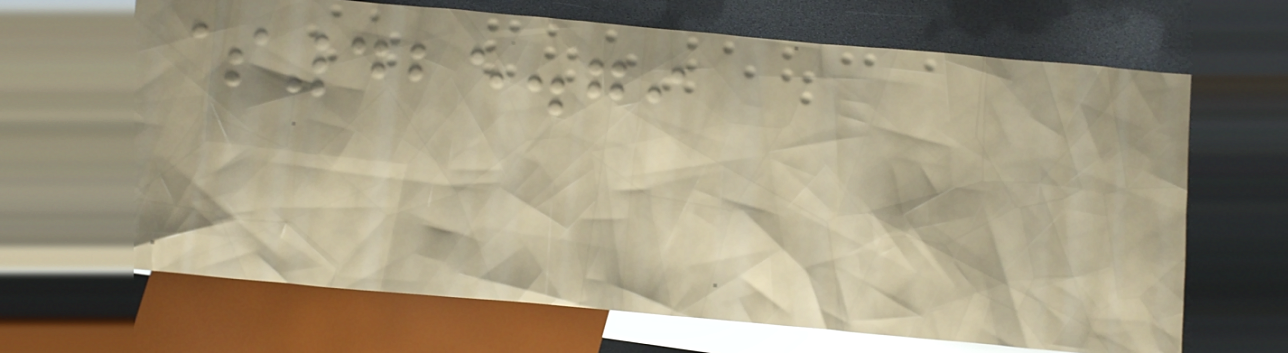$425.79
